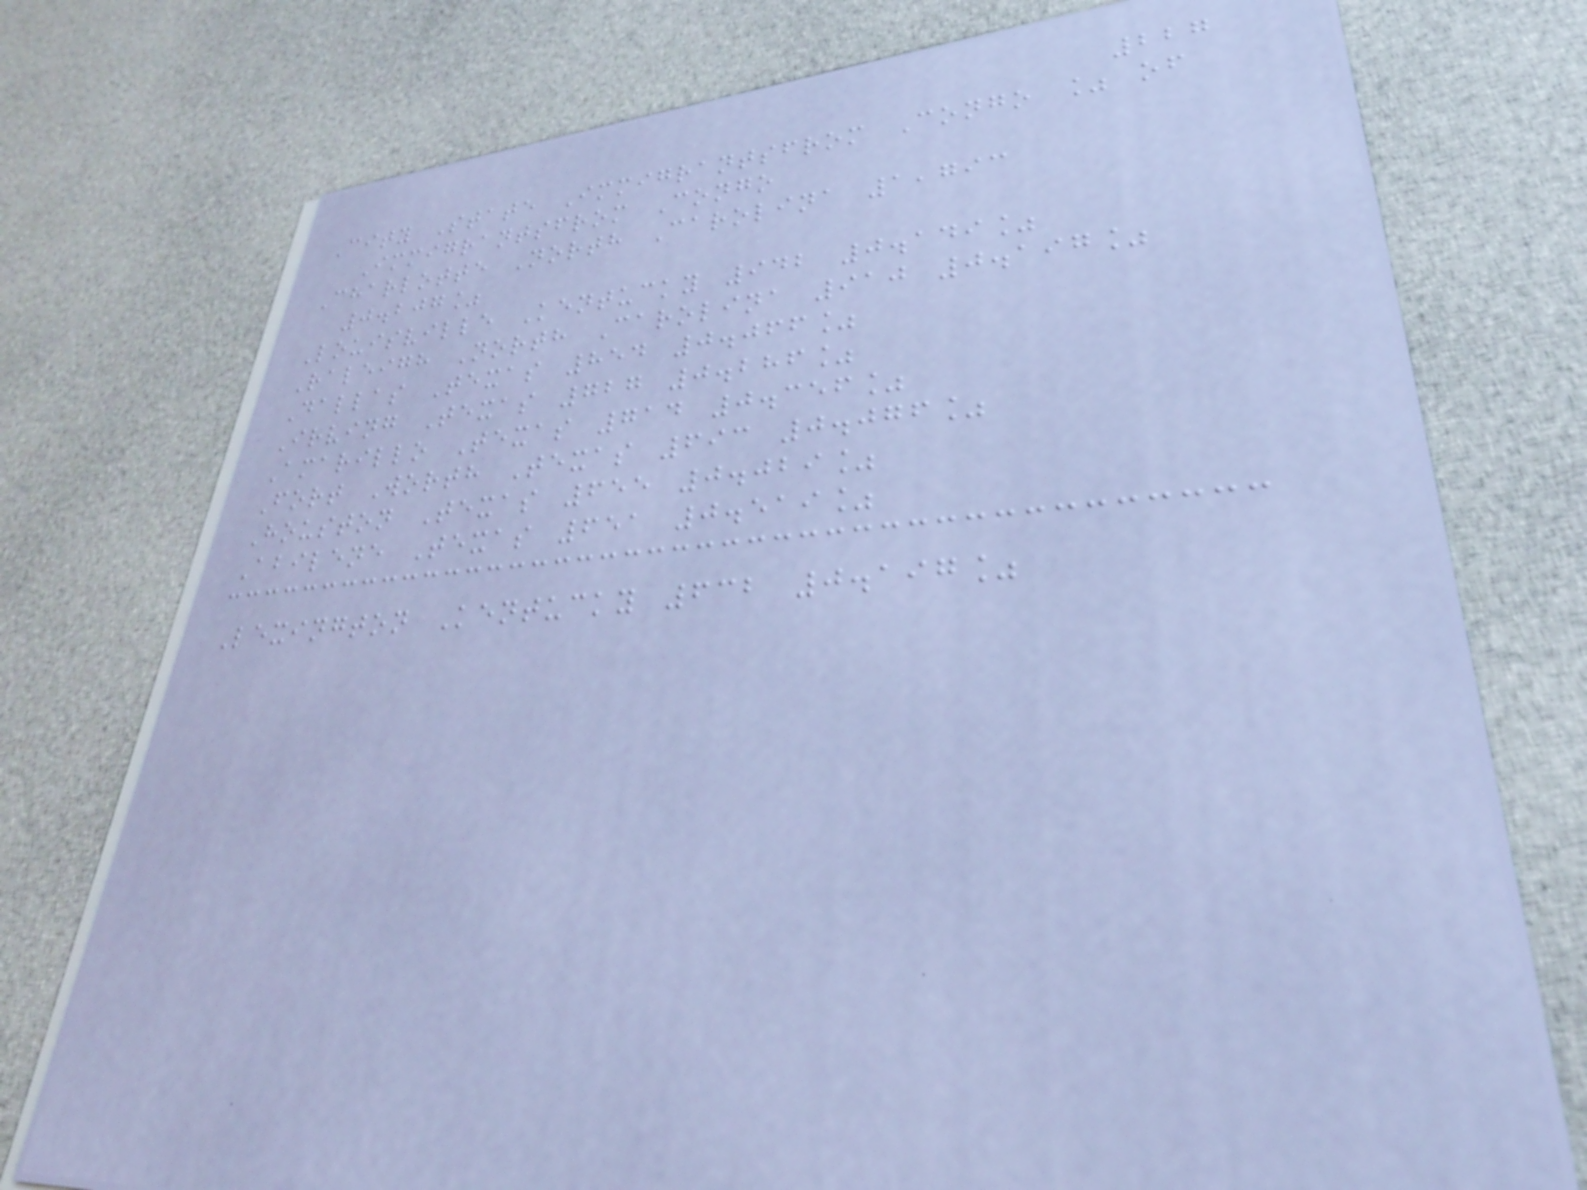227
City State Immigrantsfrom Congo % of
Immigrantsfrom Congo
Charlotte North Carolina 1,793
0.207%
Louisville Kentucky 942 0.149%
Raleigh North Carolina 910 0.197%
Dallas Texas 854 0.066%
Irving Texas 727 0.286%
Amarillo Texas 714 0.356%
Fort Worth Texas 693 0.076%
Houston Texas 655 0.029%
Abilene Texas 651 0.519%
Lexington Kentucky 632 0.197%
